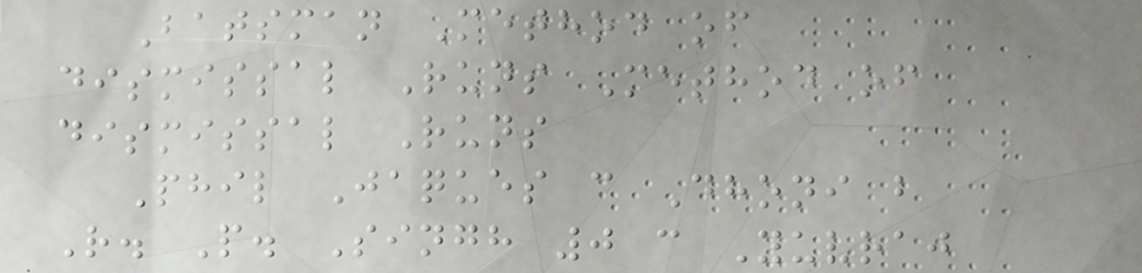Batsman Method of
dismissal Runs Method of
dismissal Runs
Phil Jaques c Dhoni b
R. P. Singh 0 c Yuvraj
